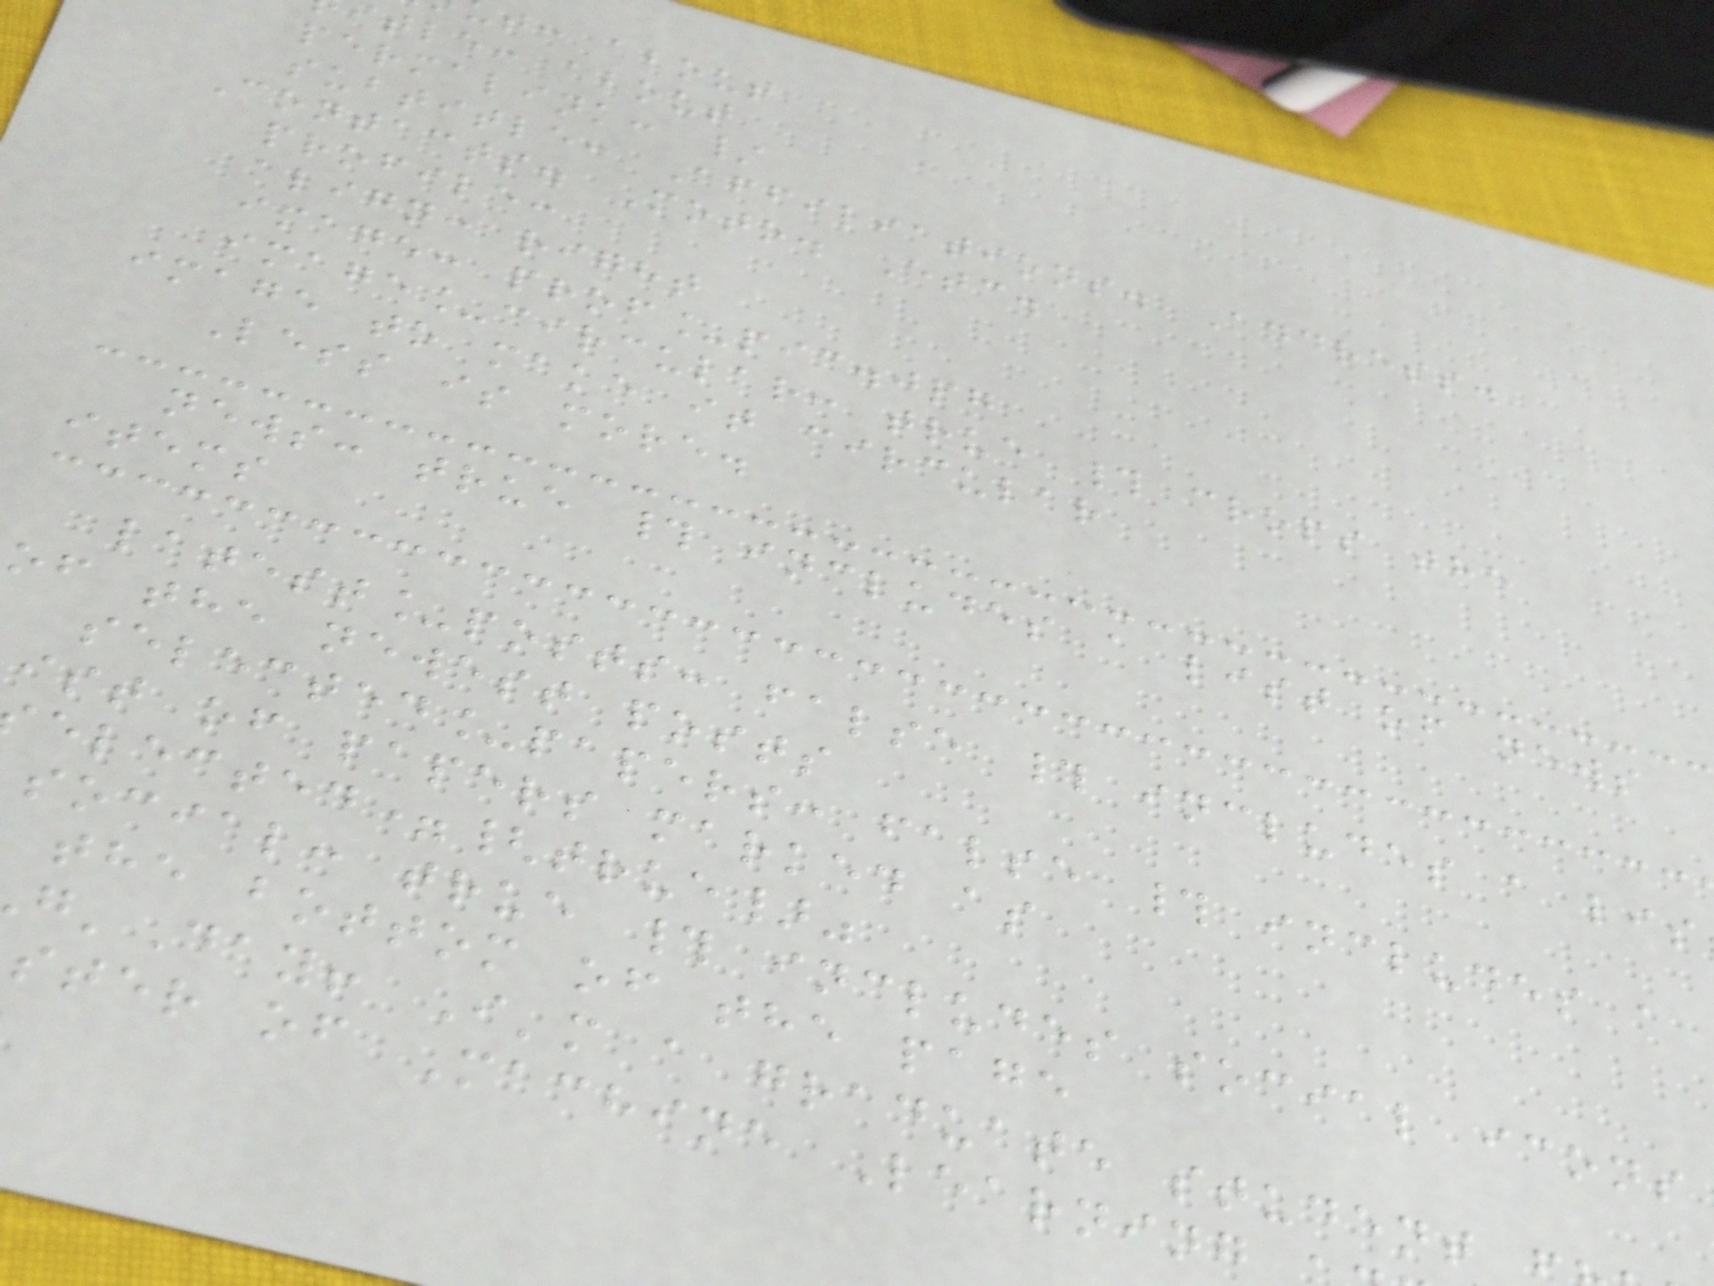t: about
tle: about
permalink: /
subtitle: Affiliations. Address.
Contacts. Moto. Etc.
profile:
align: right
image: prof_pic.jpg
image_circular: true # crops the
image to make it circular
Less is more.
news: true # includes a list of news
items
latest_posts: false # includes a lis
of the newest posts
selected_papers: false # includes a
ist of papers marked as
elected={true}"
social: true # includes social icons
the bottom of the page
'Day! I'm a graduate student
ster of Machine Learning
